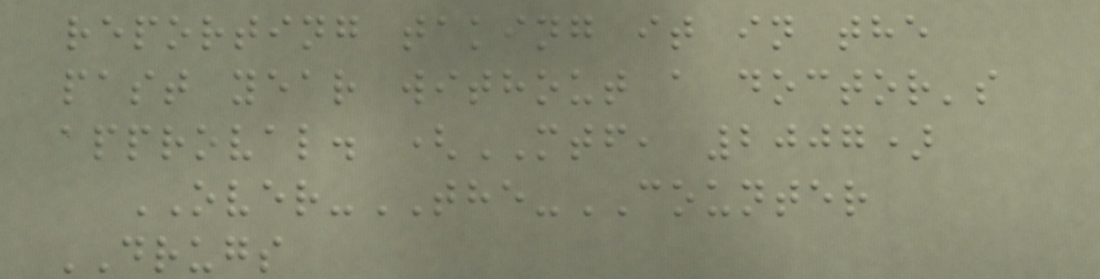reporting taking it in the
past year without a doctor's
approval. (MTF, 2007)
OVER-THE-COUNTER
DRUGS
